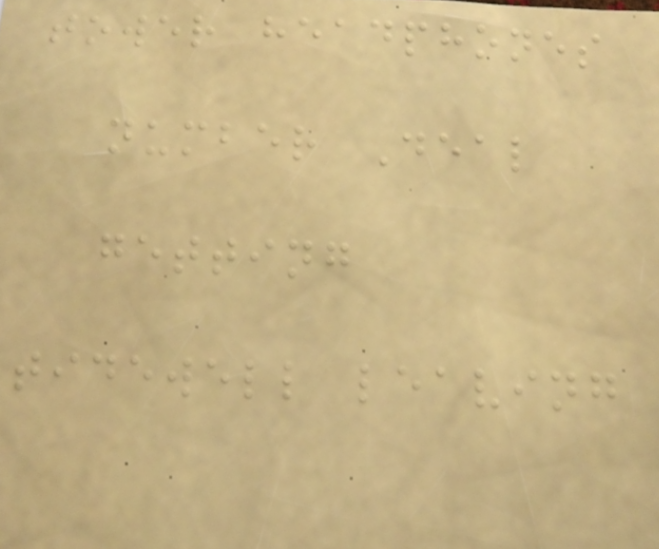tower headphones
number Deal
getting
tidewell leaving
